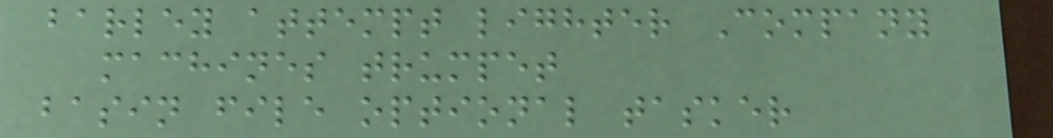barley attempt lighter Company
machines trumpet
basin file optional tasker
